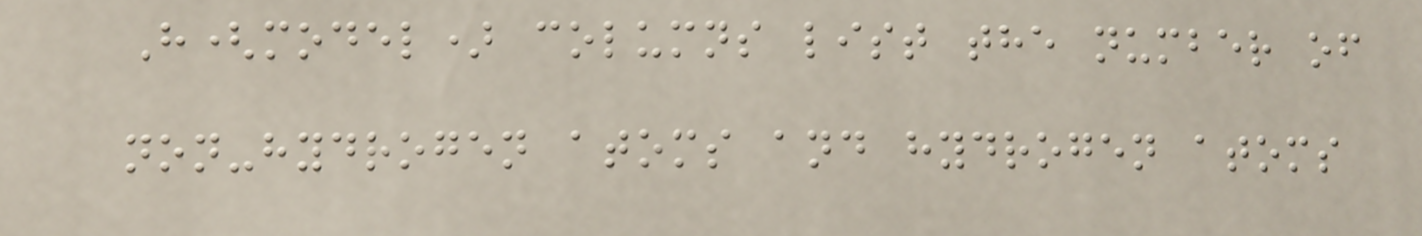H(model) columns list the number of
non-hydrogen atoms and hydrogen atoms
